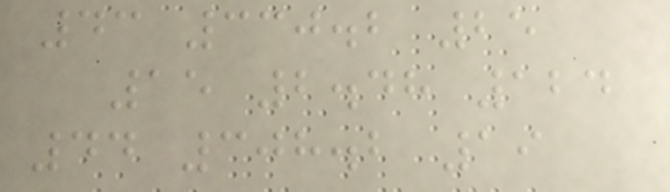43 330.2 25
15 2.48 124
44 308.2 19
